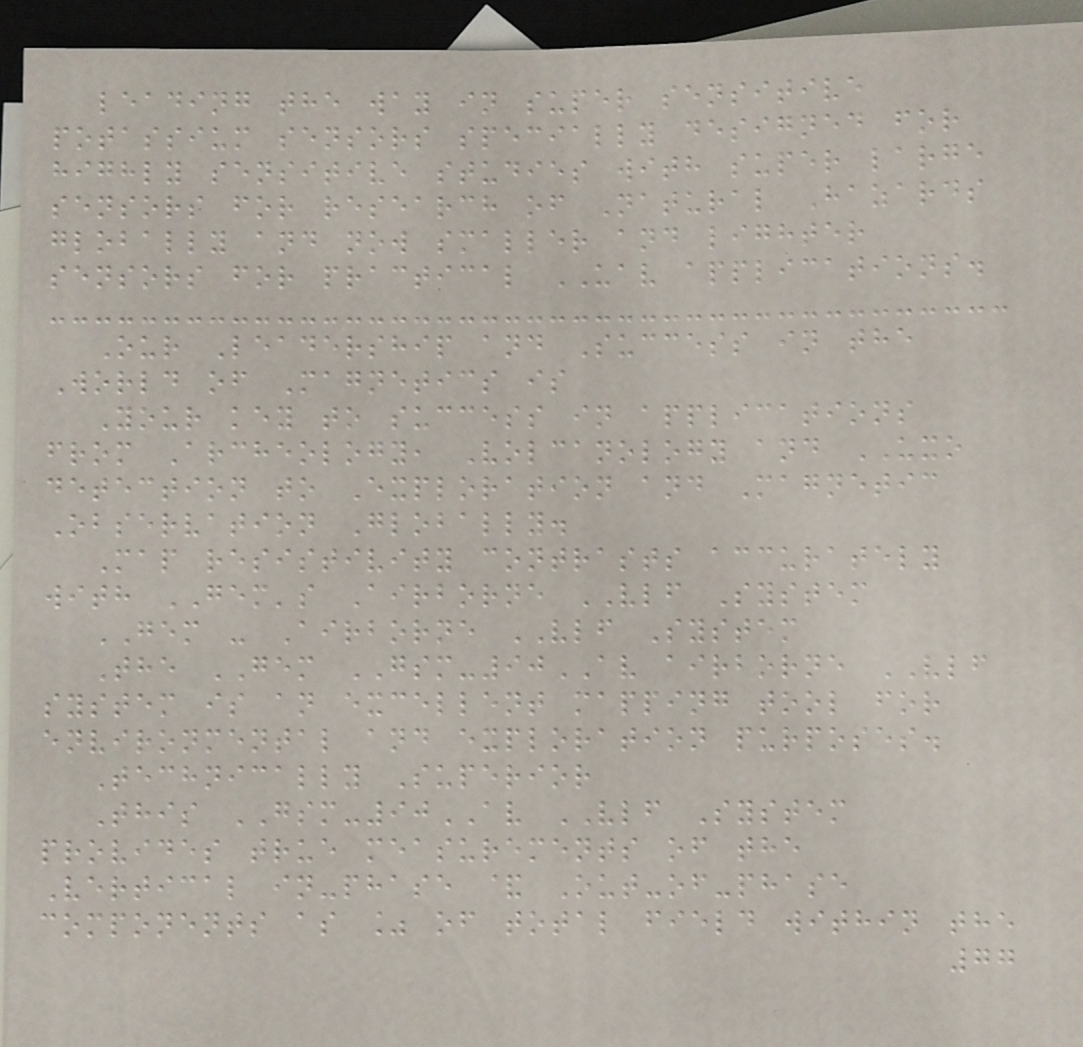leading the way in super sensitive
potassium sensors specially designed for
highly sensitive studies with super large
sensors for research of Natural Hazards
globally and now smaller and lighter
sensors for practical UAV applications.
Our Leadership and Success in the
World of Magnetics is
Your key to success in applications
from Archeology, Volcanology and UXO
detection to Exploration and Magnetic
Observation Globally.
Map resistivity contrasts accurately
with GEM's Airborne VLF System
GEM - Airborne VLF System
The GEM GSM-90AV airborne VLF
system is an excellent mapping tool for
environmental and exploration purposes.
Technically Superior
This GSM-90AV VLF System
provides true measurements of the
Vertical in-phase & Out-of-phase
components as % of total field within the
77
